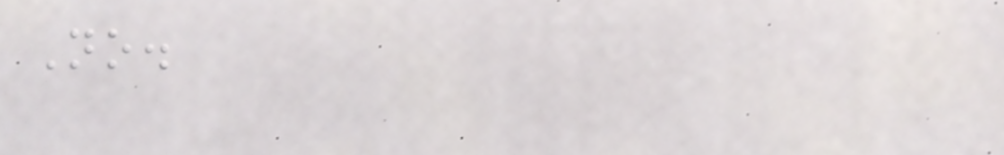No.
